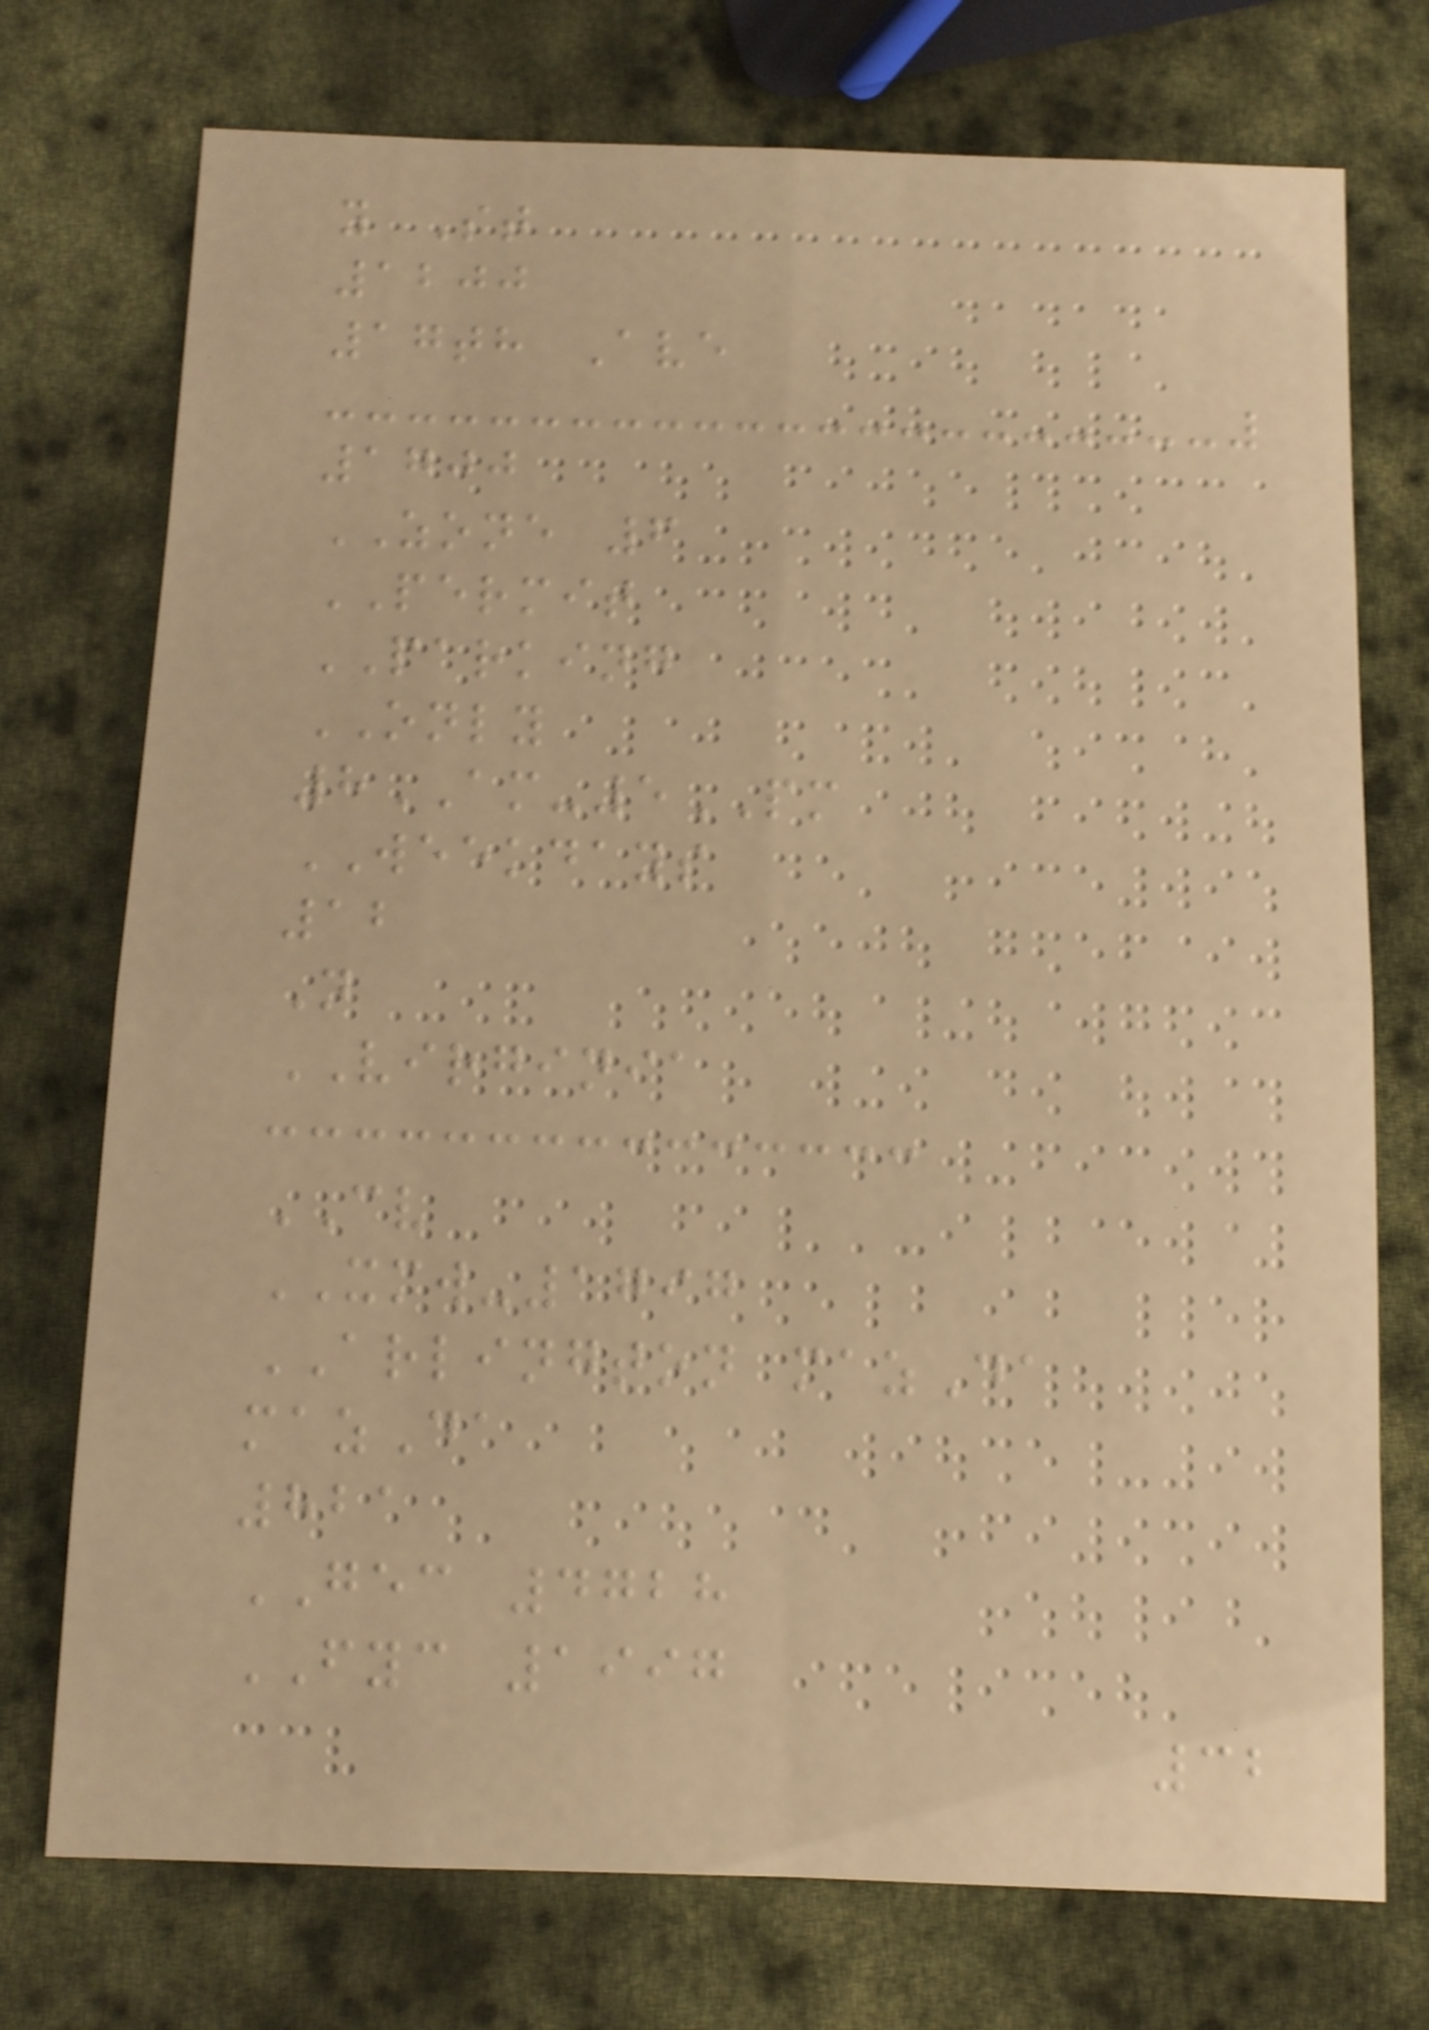y St
1200
17th Ave
1700
ZONE 6
PERMIT
PARKING
ONLY
8AM-5PM
WEEKDAYS
12
N
VIRGINIA
CV
XMW-1797
ARLINGTON mazDa
mazDa
821
GEC 4728
FYC 1997
32
